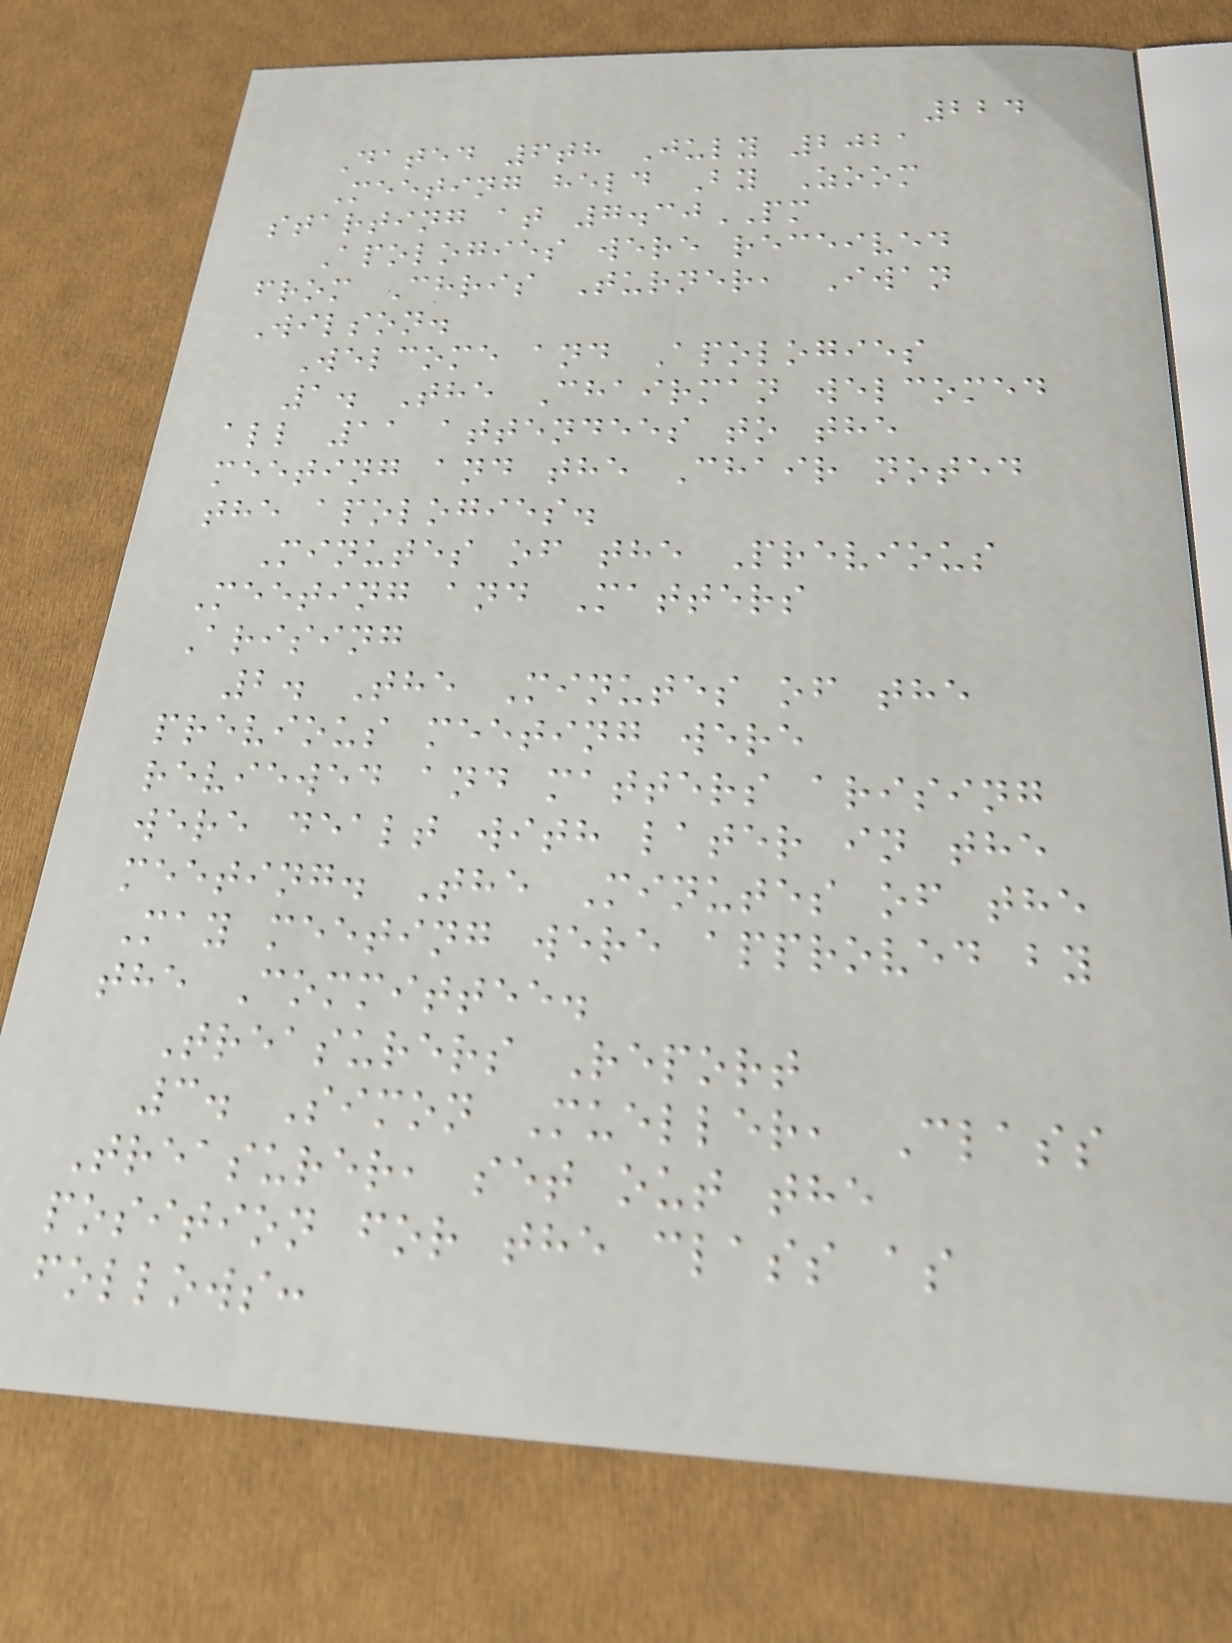224
Dated 6th July 2021
Meeting held By Zoom
starting at 7.30PM
Apologies were received
from Chris Turner, Iwan
Wilson.
Welcome and Apologies
1. The Chairman welcomed
all 11 attendees to the
meeting and the Chair noted
the apologies.
Minutes of the Previous
Meeting and Matters
Arising
2. The Minutes of the
previous meeting were
reviewed and matters arising
were dealt with later in the
meeting. The Minutes of the
May meeting were approved by
the Committee.
Treasurers Report
3. Simon Mueller, Class
Treasurer, set out the
position for the class as
follows:
